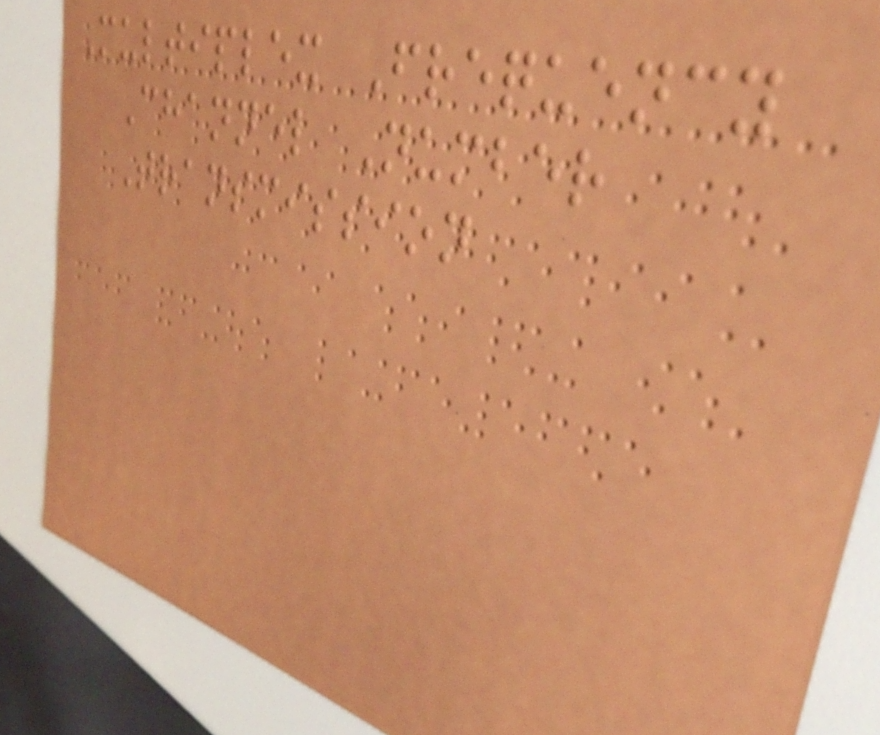Multiplex Frequency
Channel Number
Transmission
